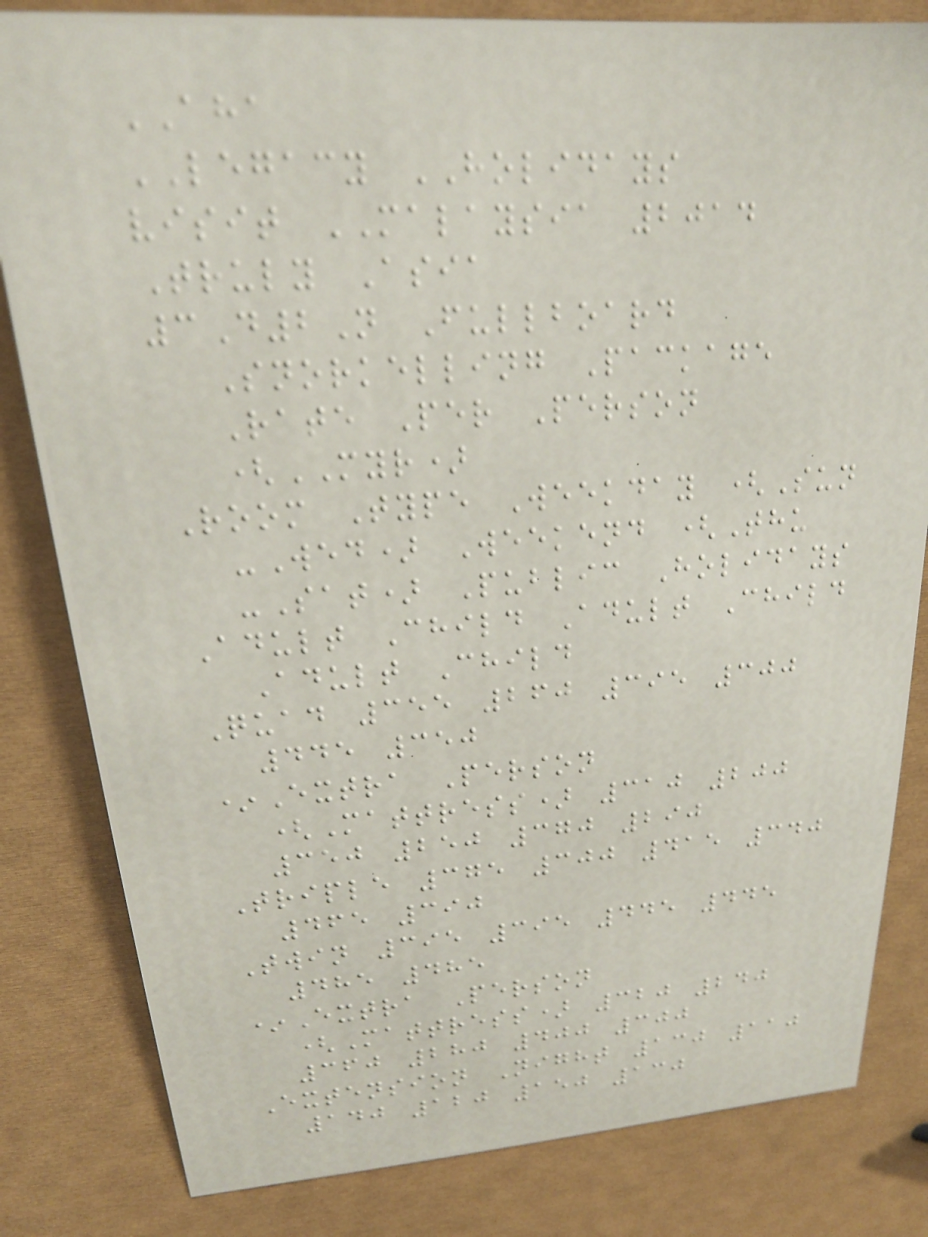AHA
LEGACY HOLIDAYS
visit MALAYSIA 2014
Truly Asia
3D2N Fullboard
Snorkelling Package
Rate Per Person
(MYR)
Room Type Weekday (Sun
-Wed) Weekend (Thu
-Sat) Public Holidays
Adult Child Adult Child
Adult Child
Quad 355 260 395 300
445 350
*Extra Person
(Mattress) 310 200
350 250 370 290
Triple 375 300 415 340
465 390
Twin 395 395 445 445
485 485
*Extra Person
(Mattress) 320 240
360 280 400 300
Extension Night 130 110
140 120 150 130
